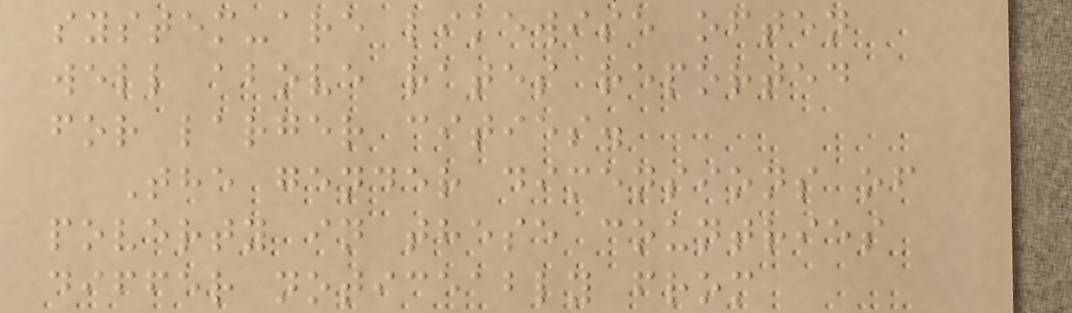system-are likewise often
well above rates reported
for larger cities.
The gender dimensions of
poverty in these countries
differ noticeably from
